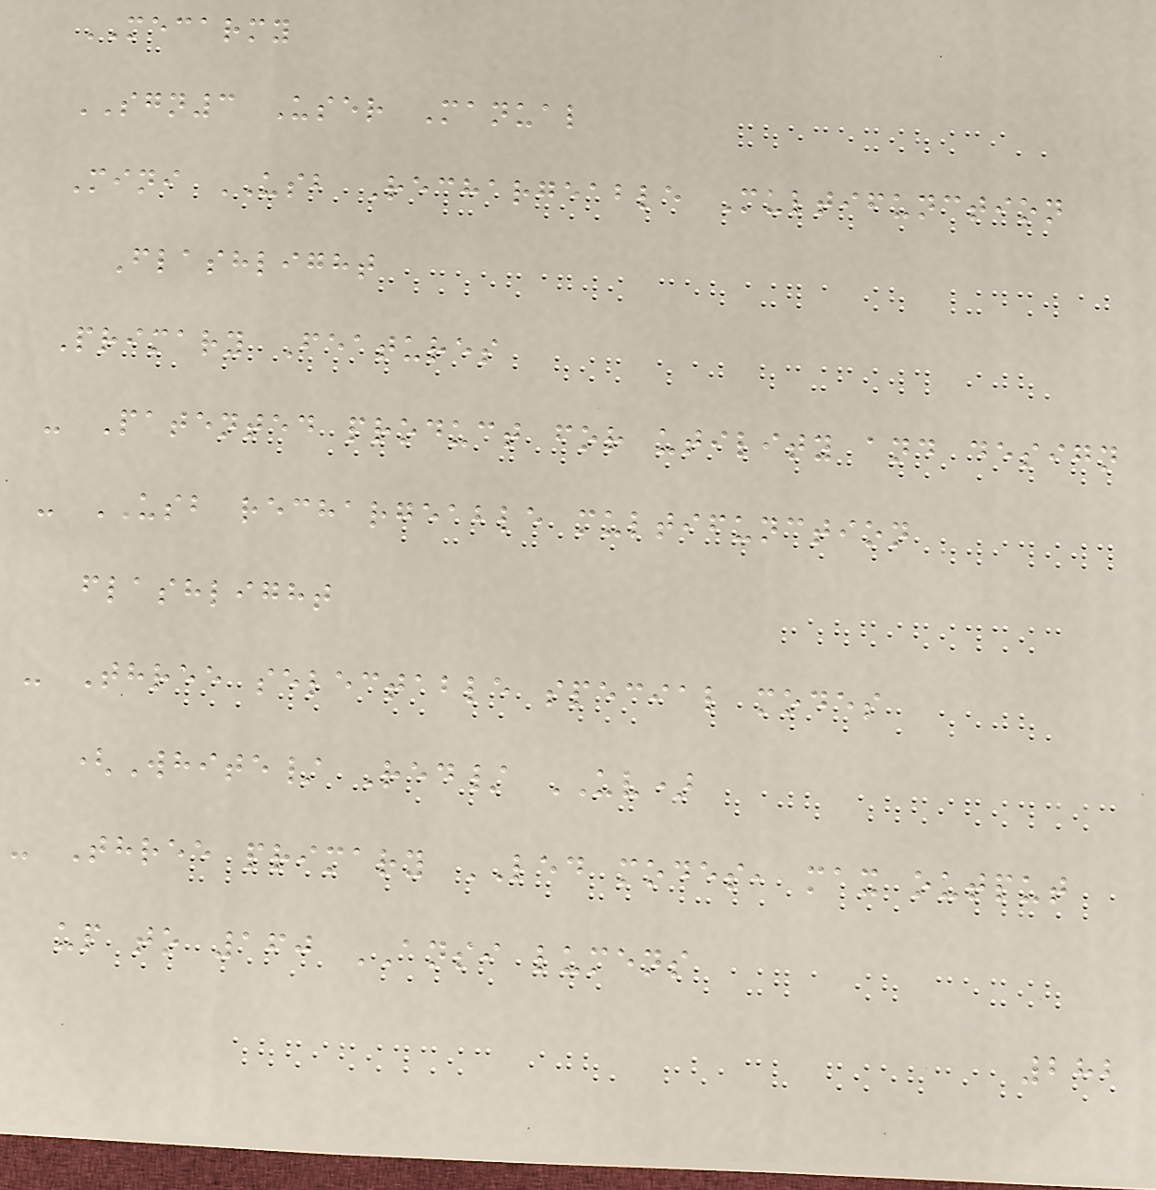MECARMY
SGN3 User Manual
Mini USB Rechargeable Multifunction
Flashlight
Primary Features
- Patented product for utility and design
- USB rechargeable multifunction
flashlight
- Three selectable special modes
(White/ Red/ UV)
- Three primary LED modes, max output
up to 160 ANSI lumens
282
